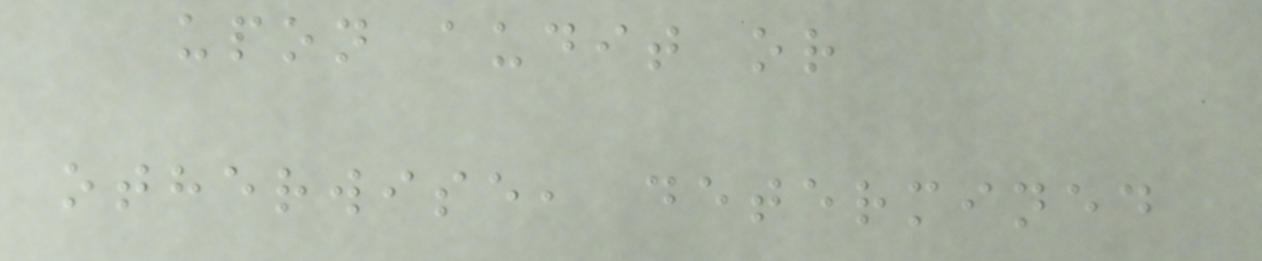upon audit or
otherwise, determined
